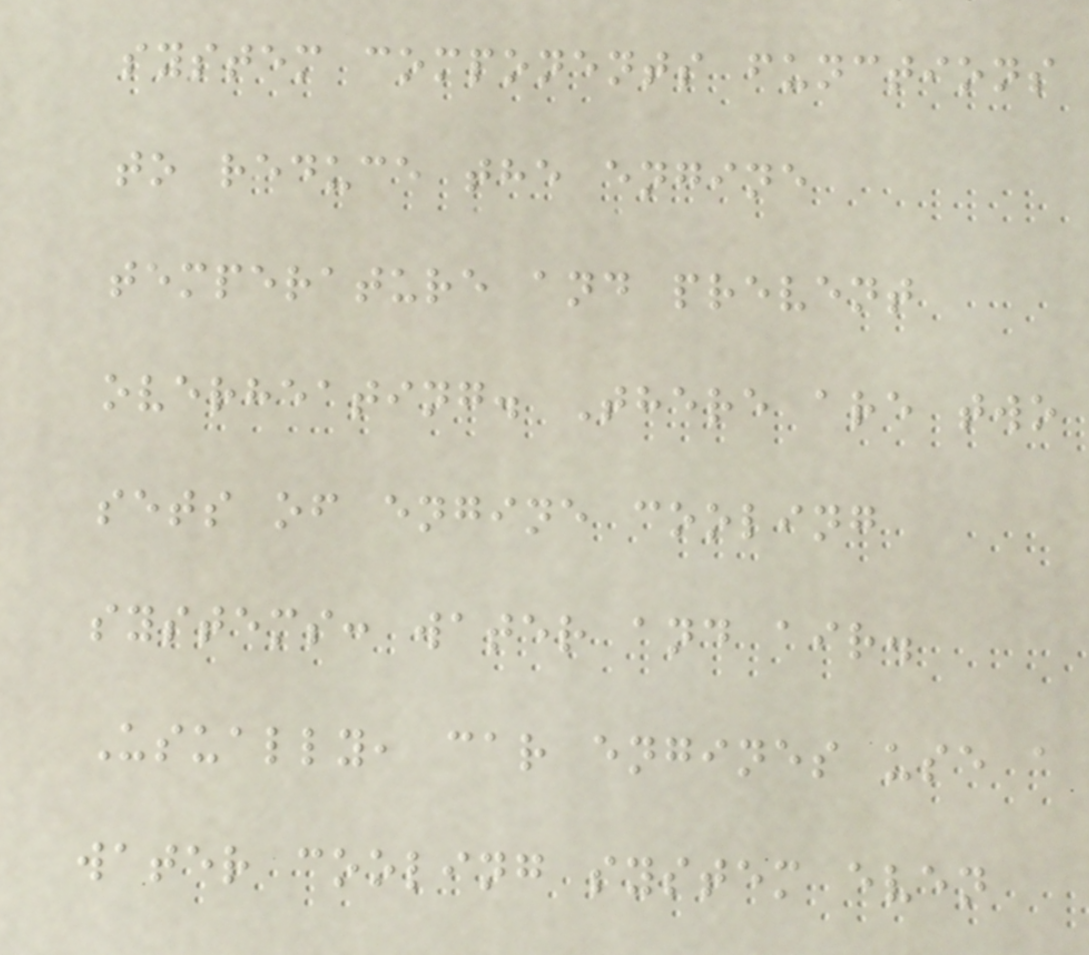system components functions
to reduce the engine
temperature and prevent
overheating. There are two
sets of engine cooling
systems: water and air.
Usually, car engines use a
water cooling system even
